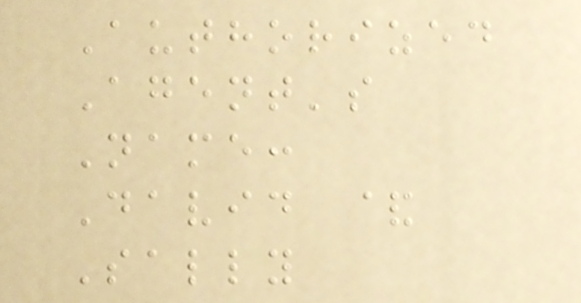Authorized
Agent's
Name:
David &
Sally
